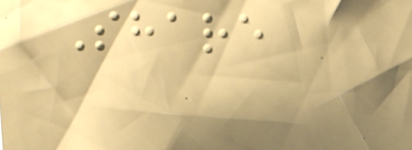Share
